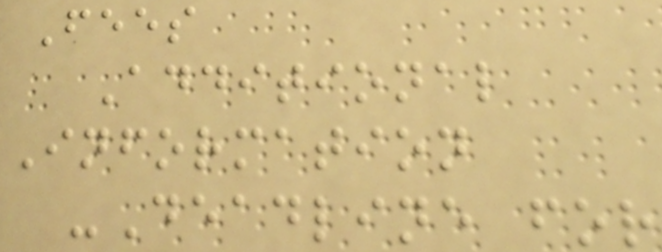Fees
Additional
Information
-Deadline for
